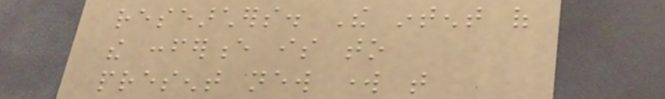researchers. The intent of
the conference is to
present new work that
